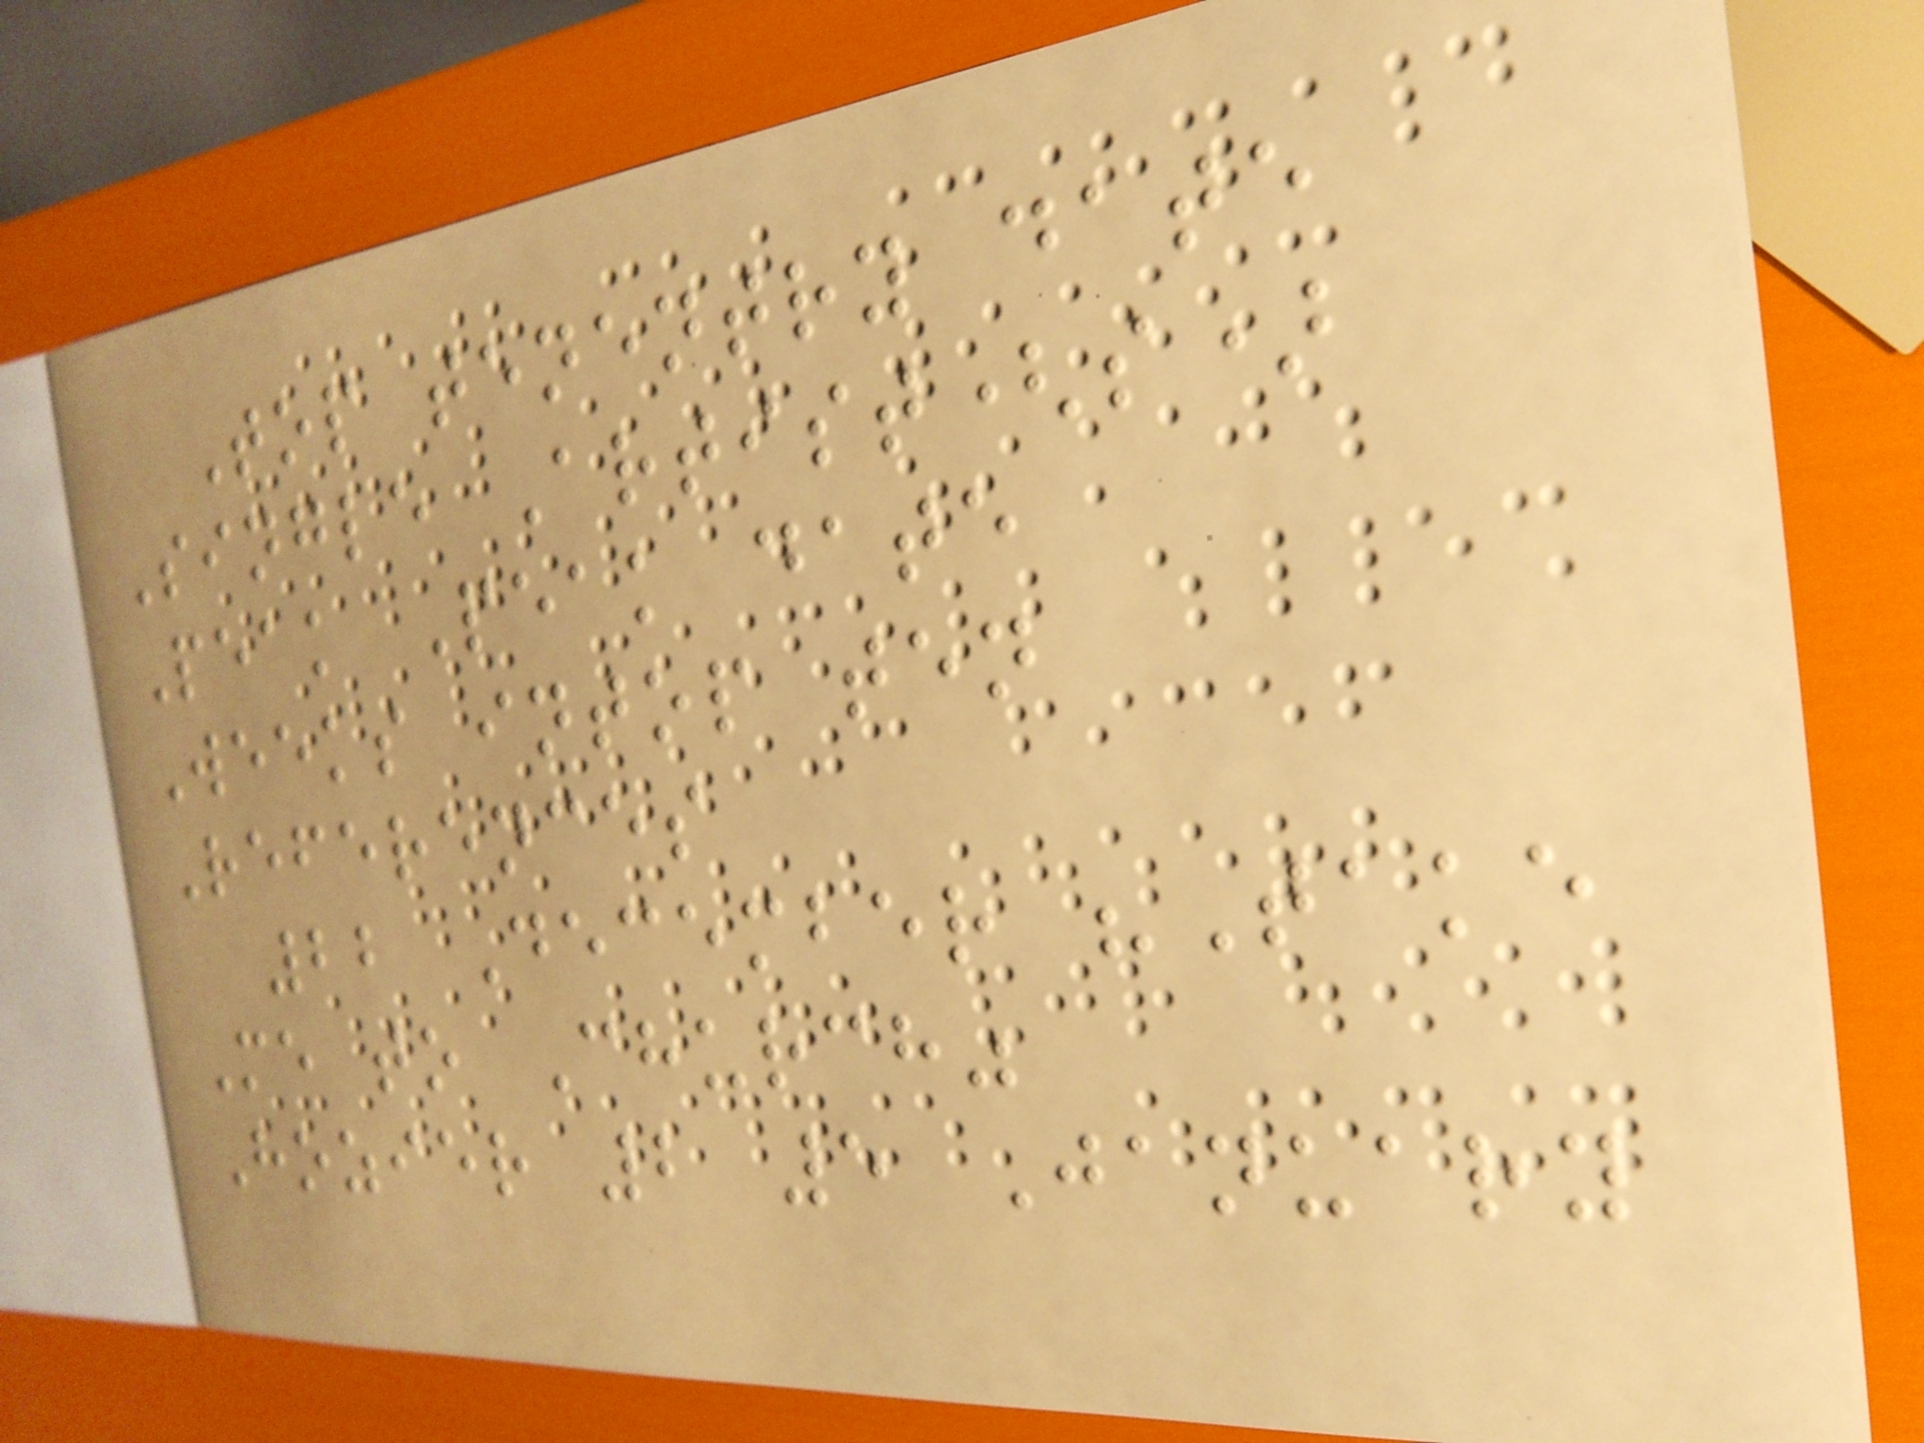Top tenentry date
Single Artist(s)
Peak Peak date
Weeks intop ten
References
22 December "Take
Me to Church"
Hozier 2 5 January
